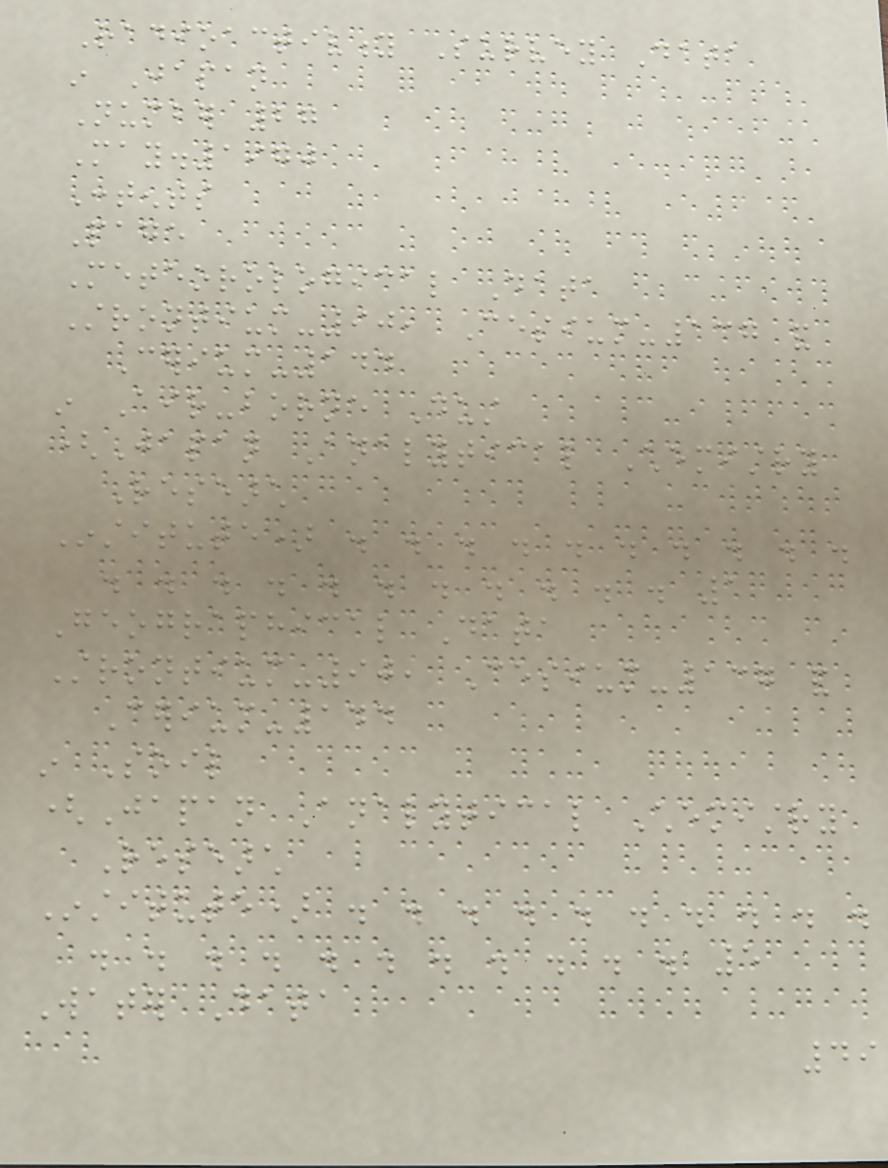Radioactivity Survey Data
in Japan
Number 27
May.1970
Contents
Page
Meteorological Data
Strontium-90, Cesium-137 and
Cerium-144
in Air-borne Dust
(Japan Analytical Chemistry
Research
Institute) . . . . . . . . . .
. . . . . . . . . . . 1
Geographical Data
Strontium-90, Cesium-137 and
Cerium-144
in Soil
(Japan Analytical Chemistry
Research
Institute) . . . . . . . . . .
. . . . . . . . . . . 5
Water Data
49
